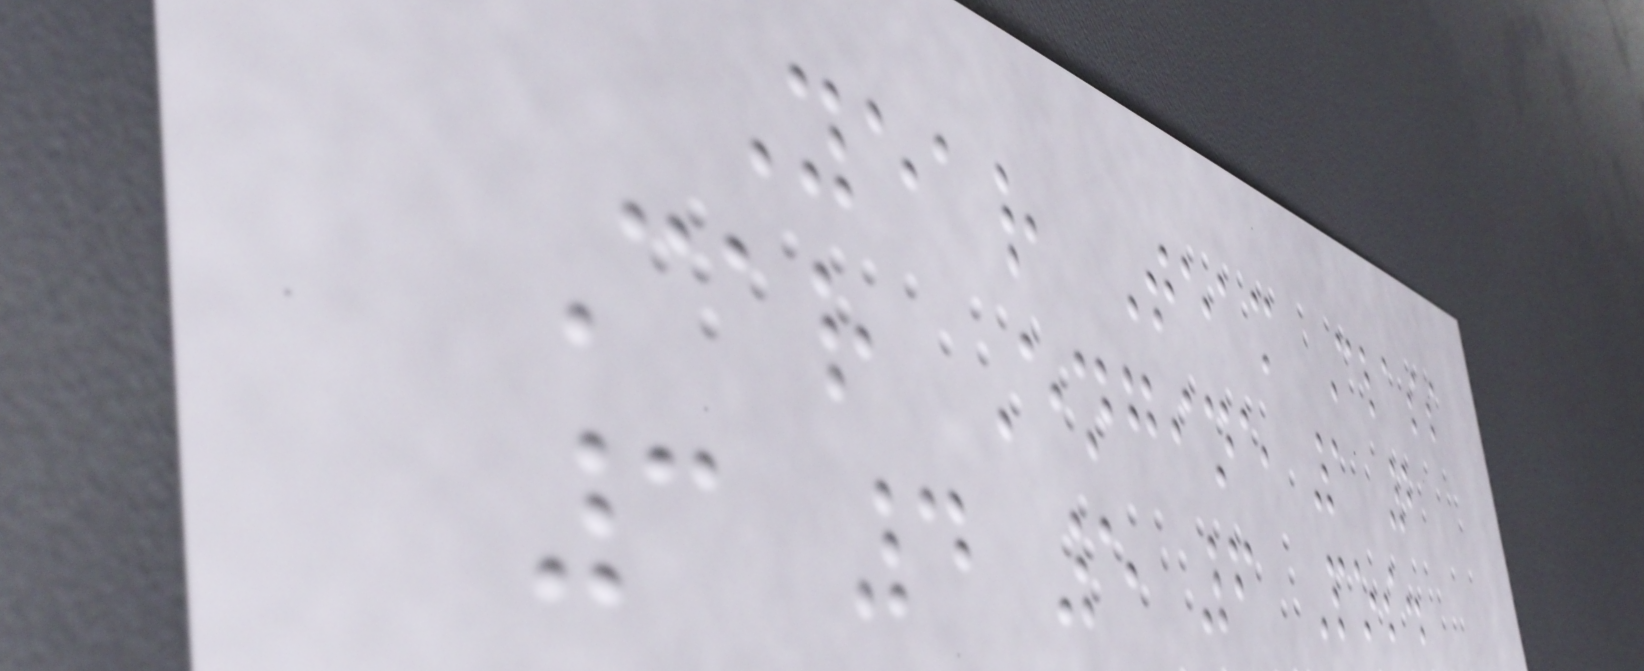Year Team Class
Car Engine 1 2
3 4 5 6 Pos.
